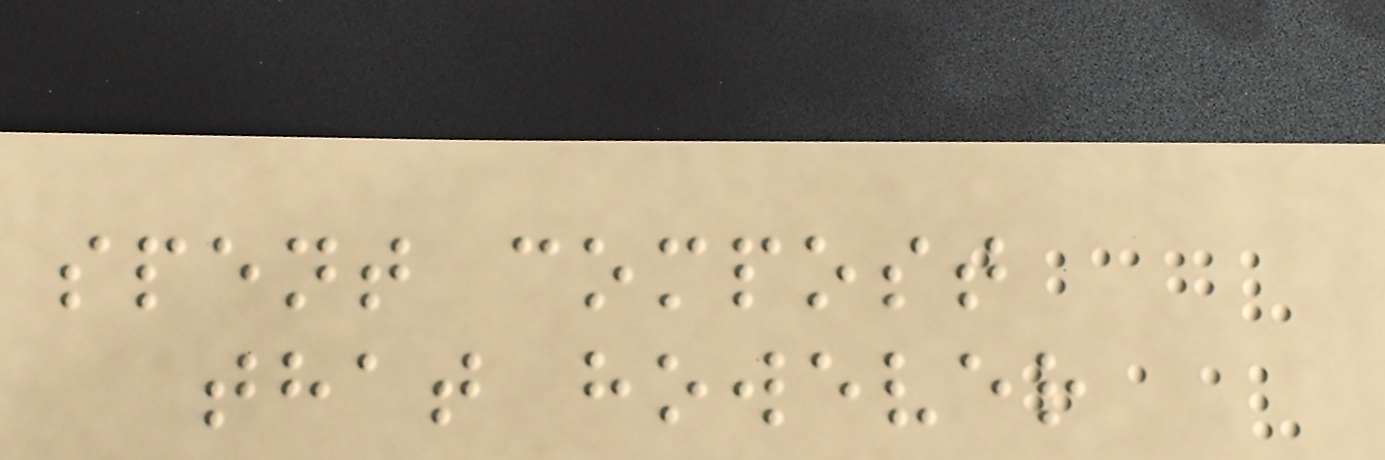spent compost
that however
